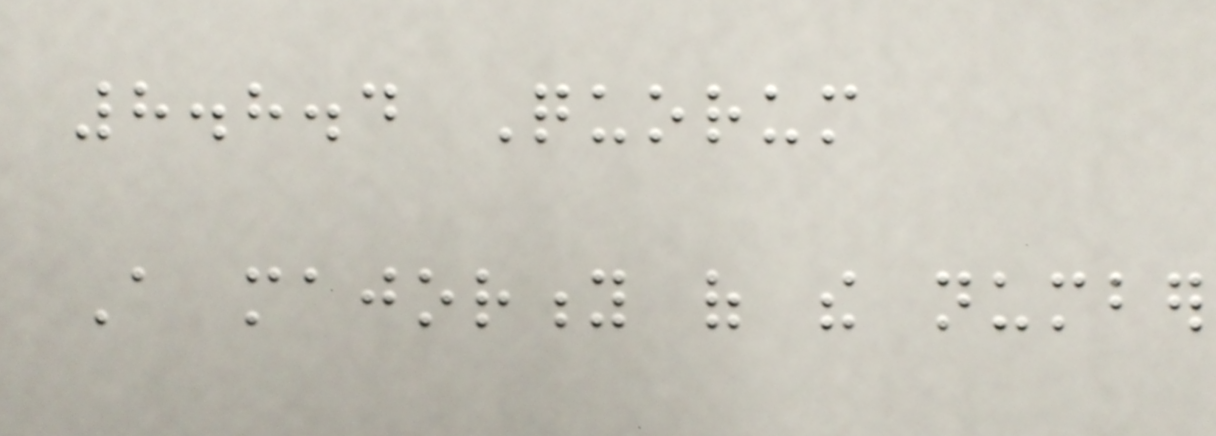8.8.4 Quorum
A majority of the number
